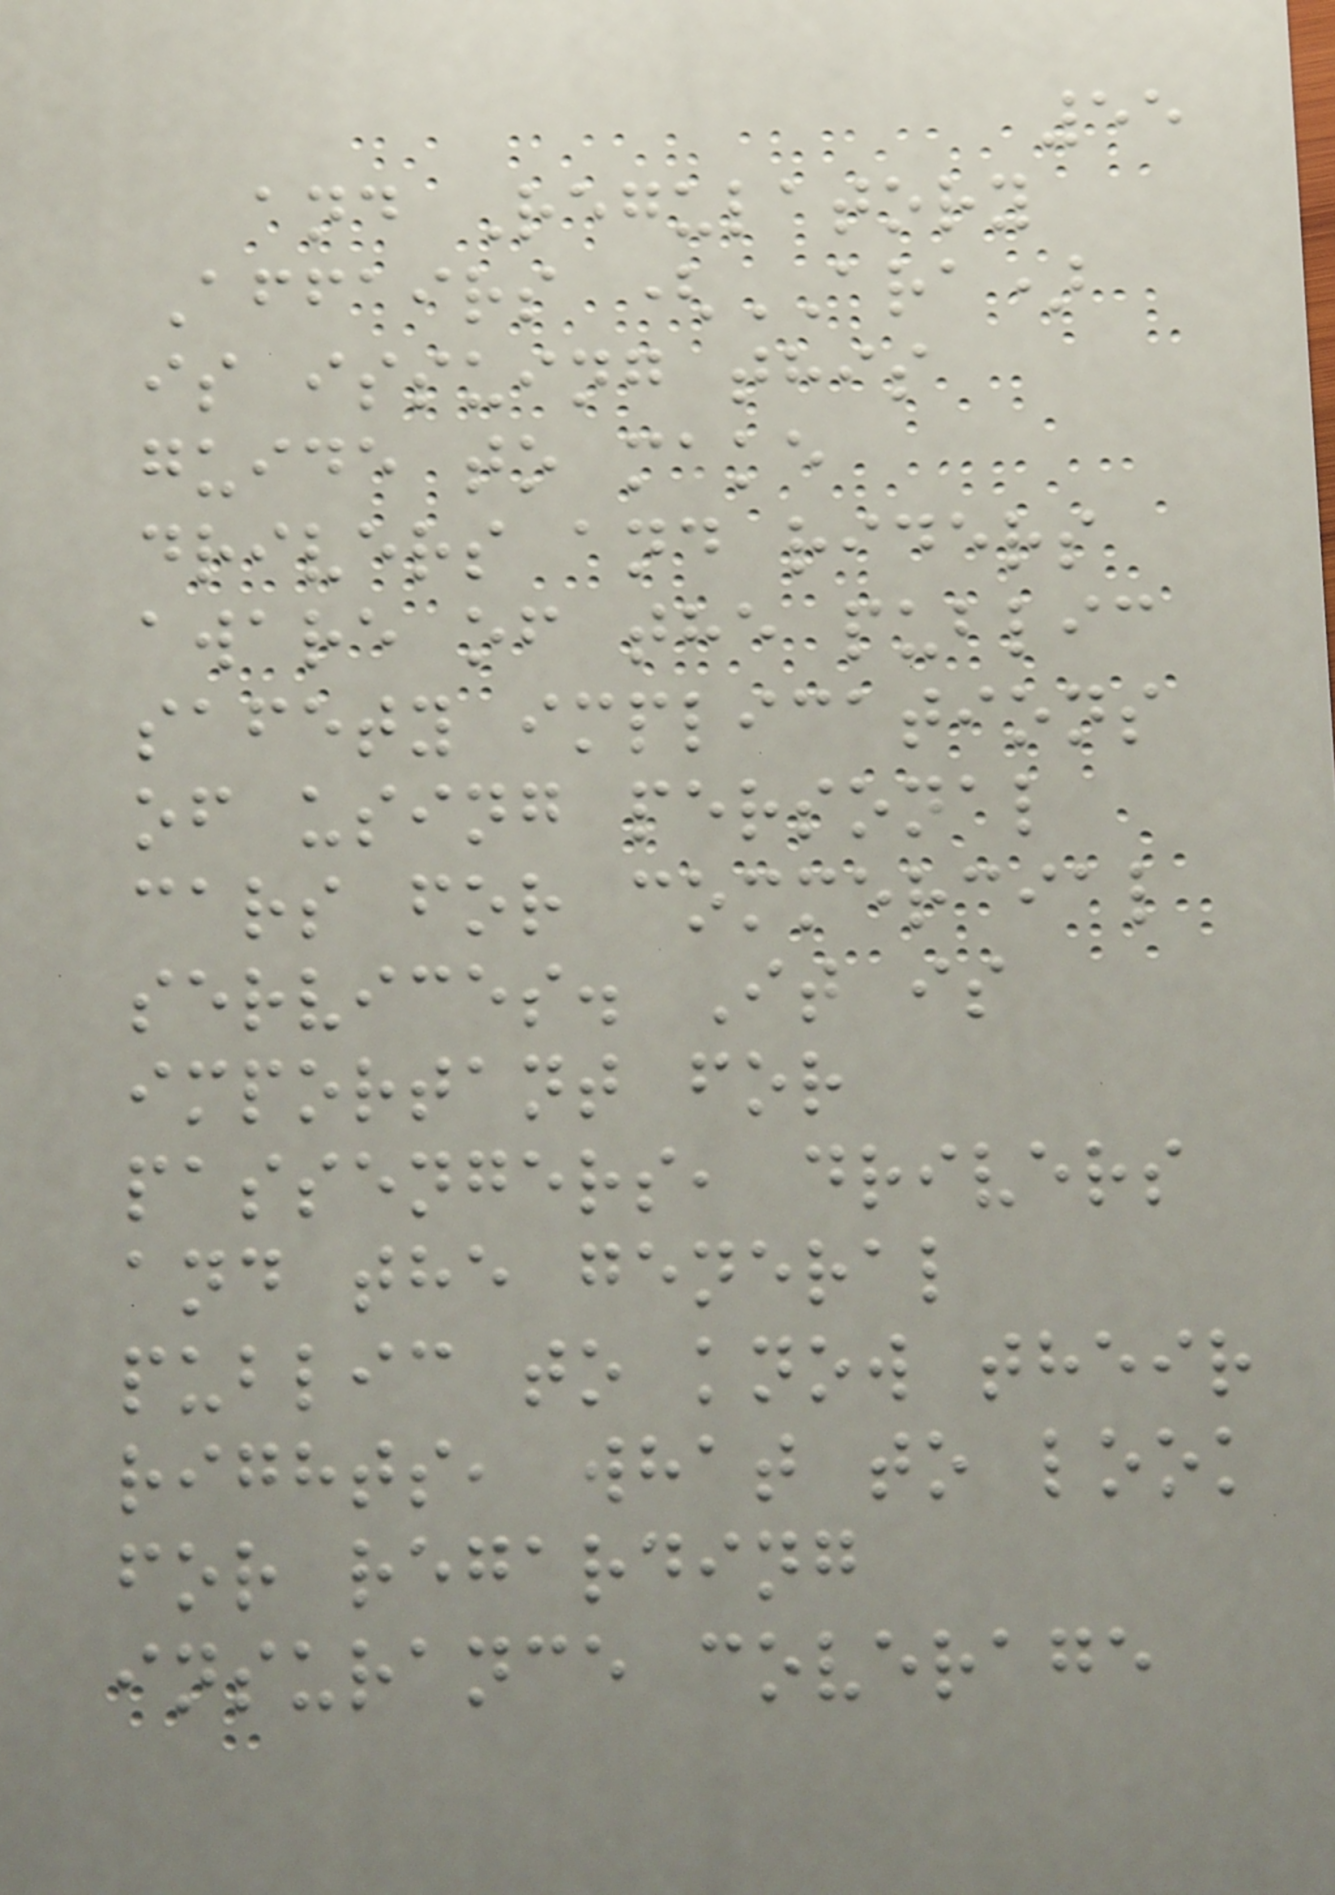55
and Regulatory
Affairs (ARA)
is issuing this
guide to make
drivers and riders
aware of the public
safety implications
of using personal
cars for commercial
services. It is
important for
passengers, drivers
and the general
public to know their
rights, what to look
for regarding
insurance coverage
